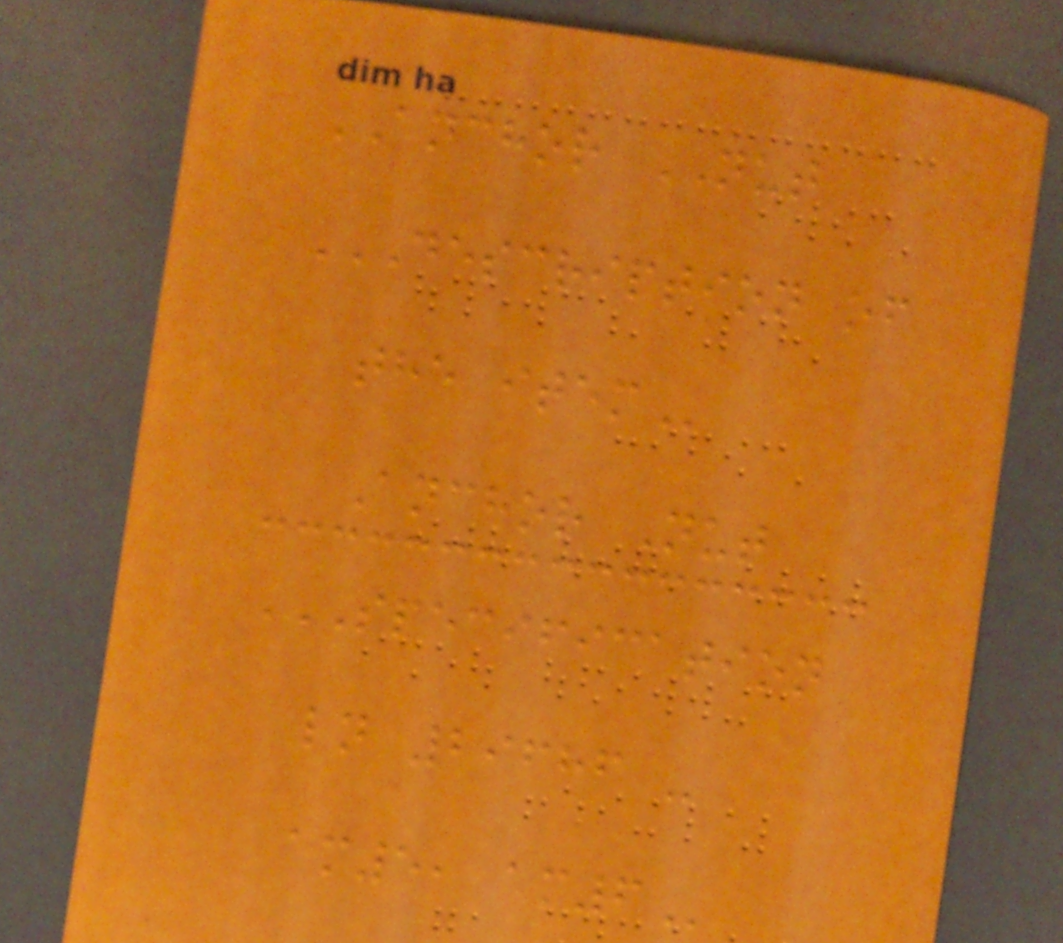ANCHOR NUT
DESCRIPTION OF
THE ITEM
Anchor Nut
SPECIFICATION
LN 29686 -
AM5, AM6
